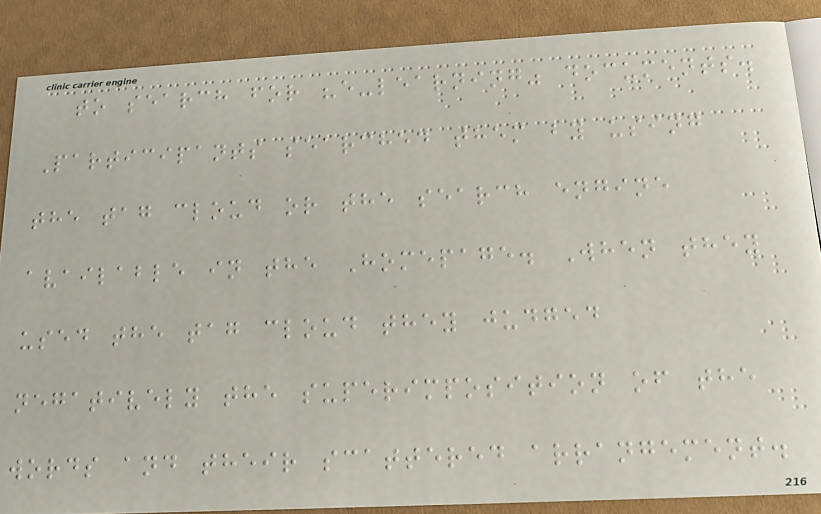to search for "e-learning" documents.
Participants searched them by using
the tag cloud or the search engine
available in the Homepage. When they
used the tag cloud they judged
negatively the superimposition of the
words and their scattered arrangement.
